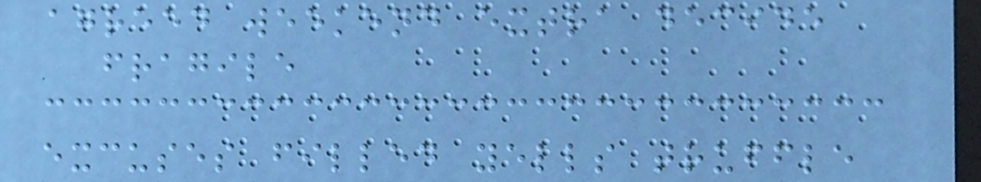agreed weekend extra decide
fragile
excuses filled yells truffle
